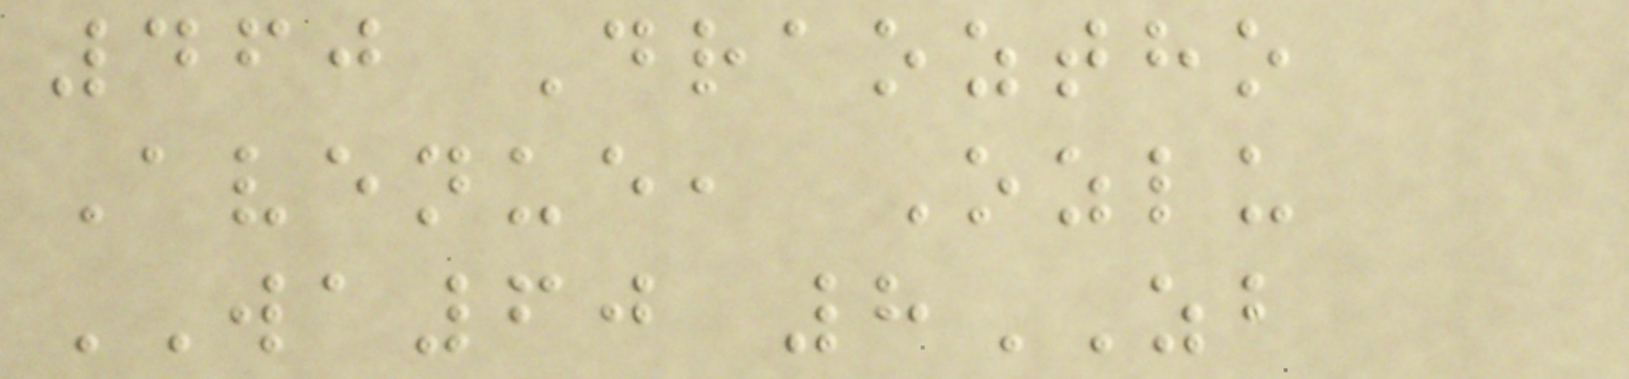460 Draoztho
Avenue, Ozlu
WA60 8ZB
